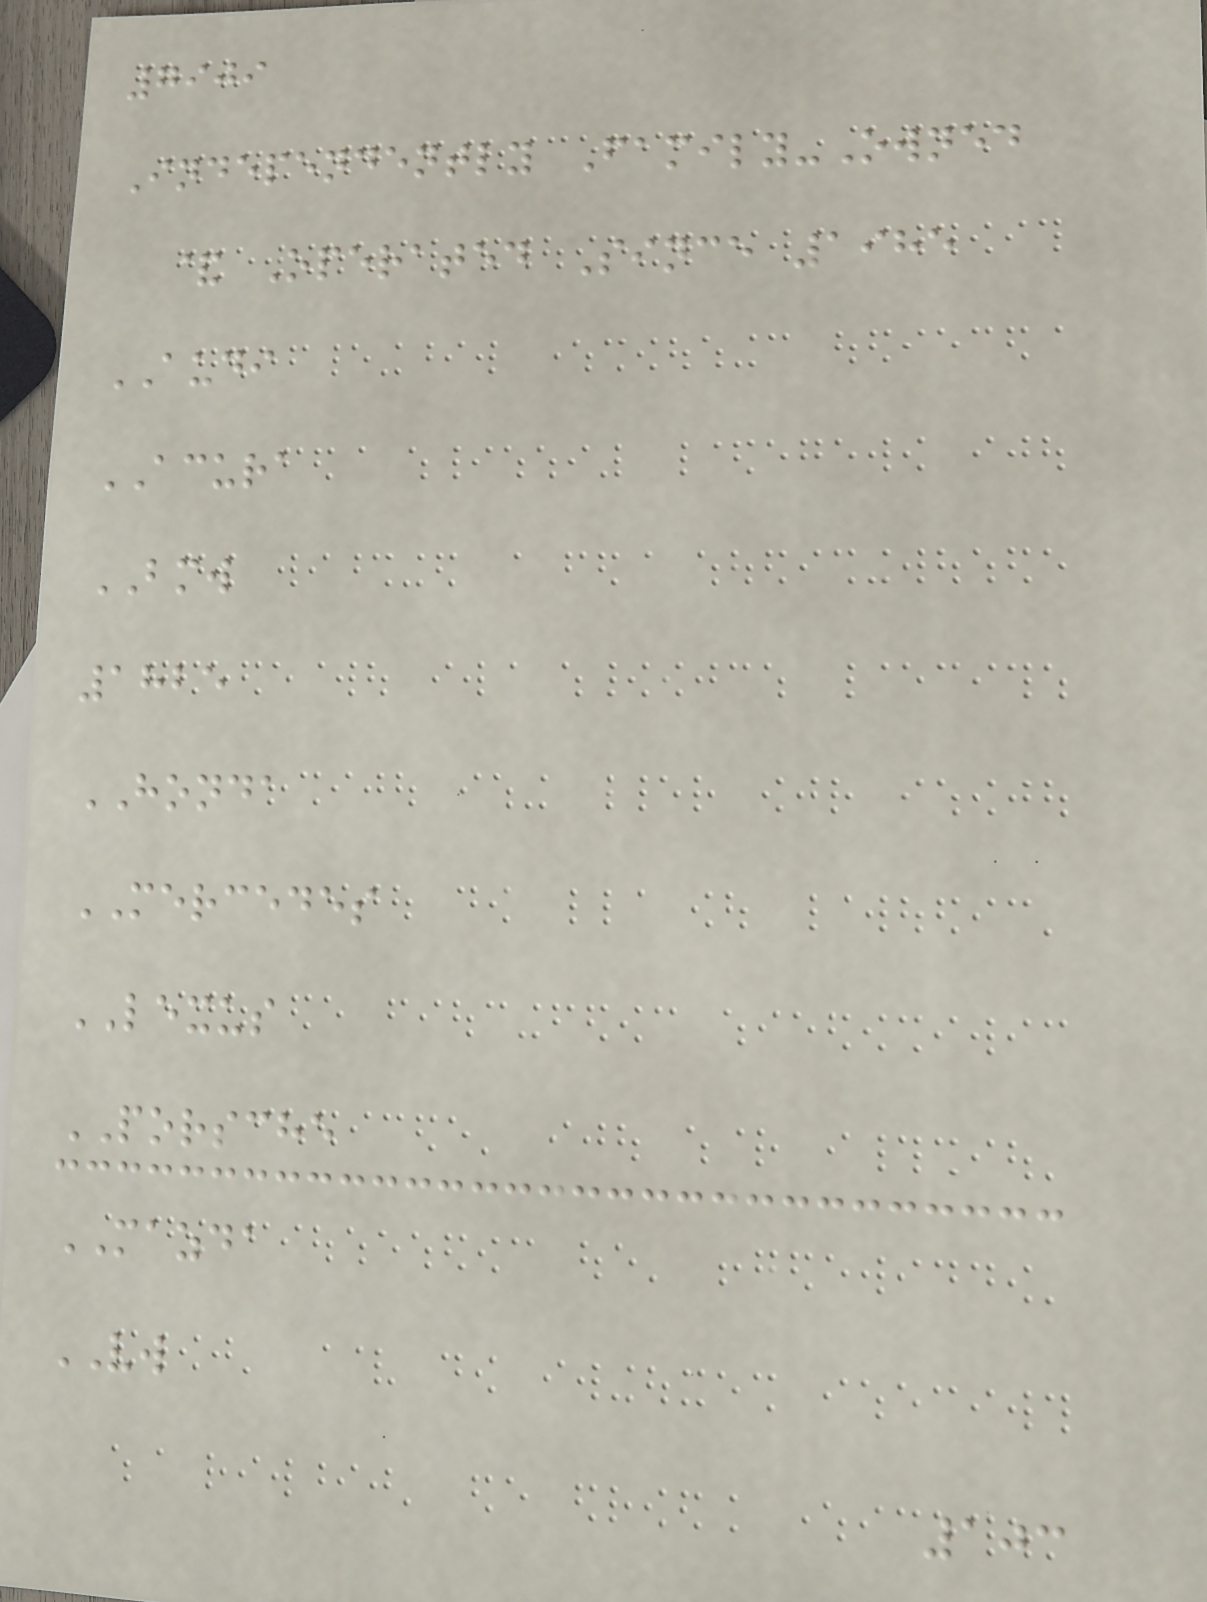7909
Independently Family-Owned
& Operated Since 1985
AUDI
ACURA
BMW
1825
HONDA
MERCEDES
LEXUS
PORSCHE
MAZDA
VW
103
